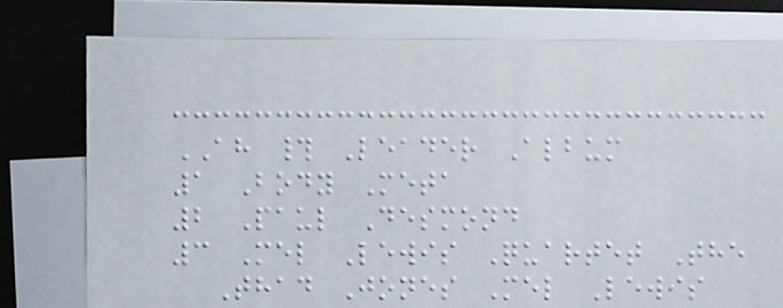AH # Leader Album
1 Body Meta
2 Paul Desmond
3 Mel Lewis Quartet The
Thad Jones Mel Lewis
